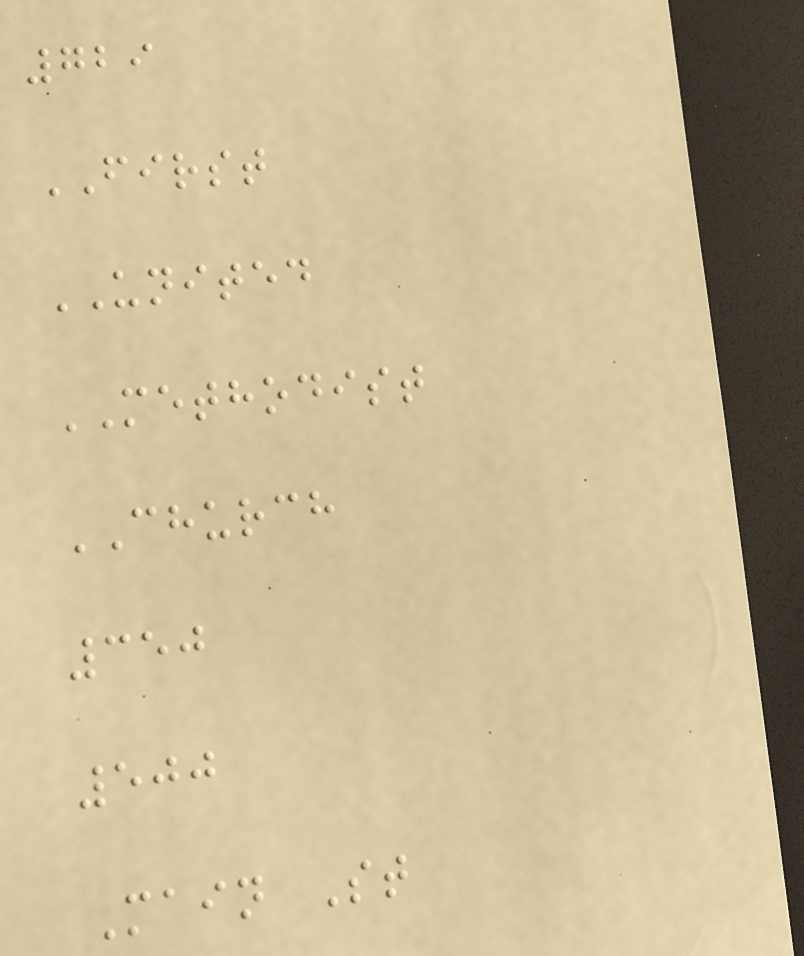729
FIRST
UNITED
METHODIST
CHURCH
350
500
Main St
